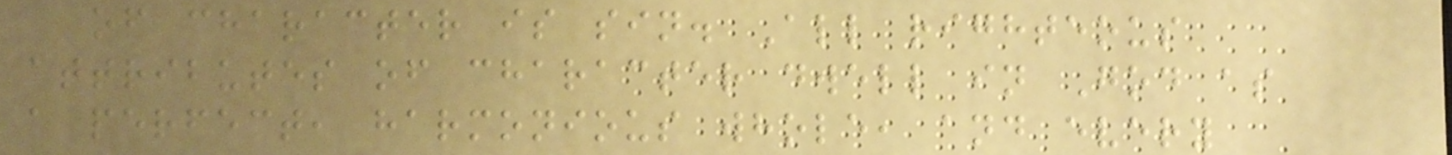of character is sin. All righteous
attributes of character dwell in God as
a perfect, harmonious whole, and every
